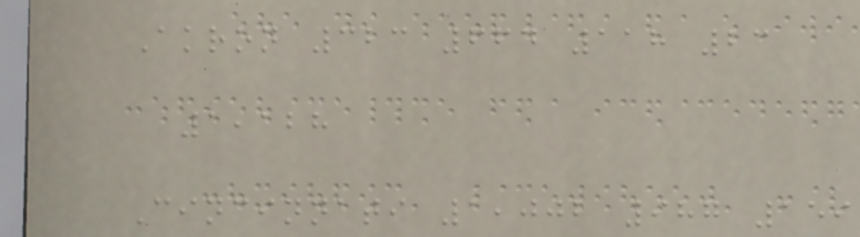Akron 323 664 118 23
1,128
Cincinnati 1,002 987 159
